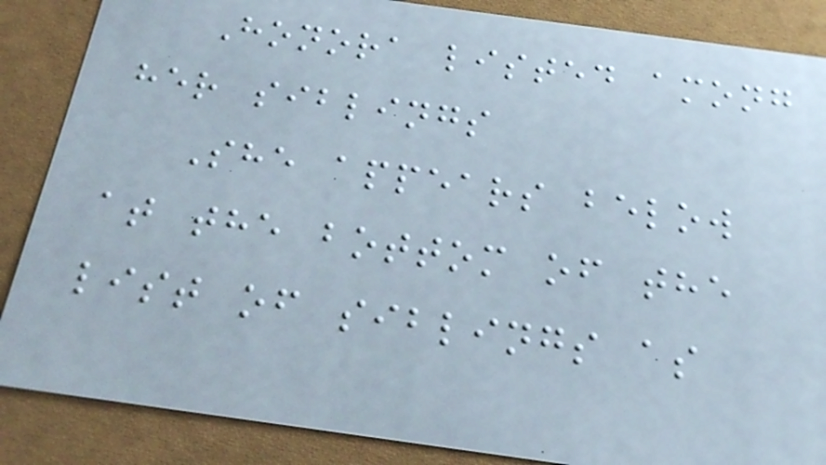Honora listed among
her siblings
She appears below
at the bottom of the
list of siblings as
